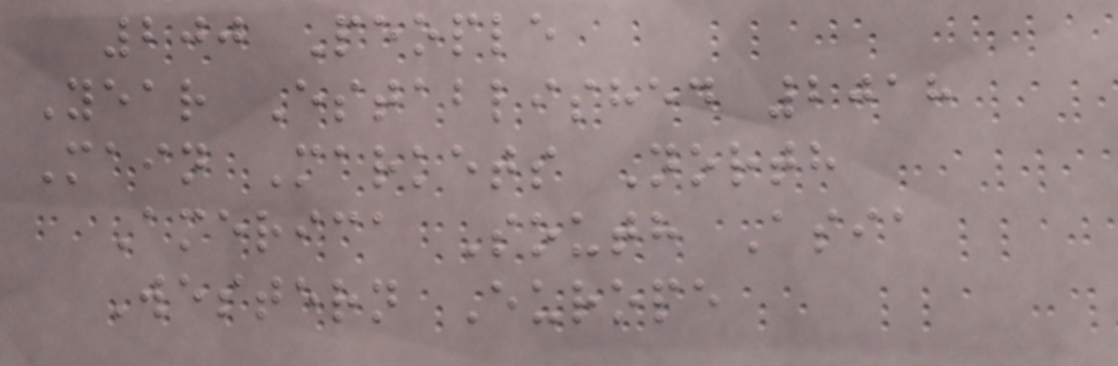200 People
Year Established 2018
Main Markets North
America South Asia
Western Europe
